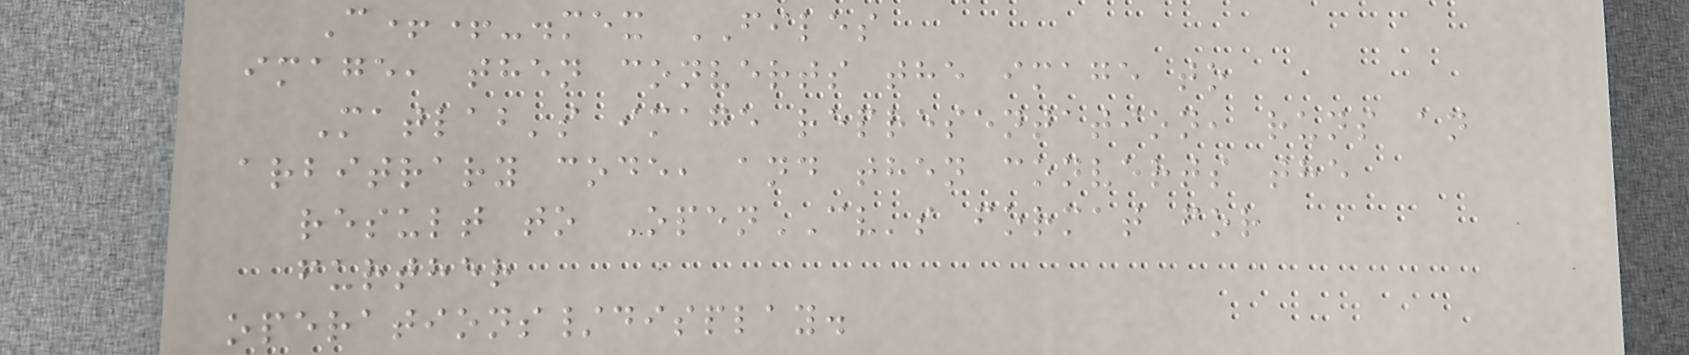C++-.mex FILES
image, then converts the image to
Matlab's image representation, runs an
arbitrary code, and then converts the
result to OpenCV's format for
further
operations/display.
